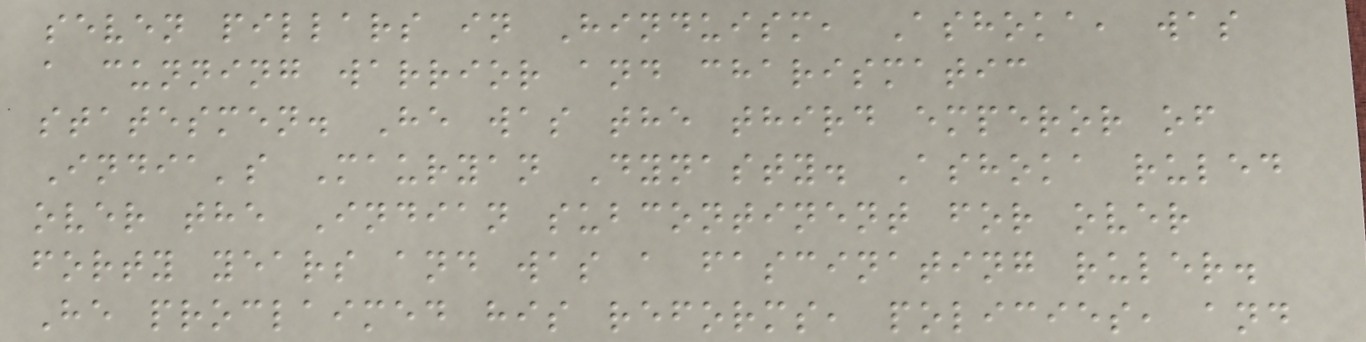seven pillars in Hinduism, Ashoka, was
a cunning warrior and charismatic
statesmen. He was the third emperor of
India's Mauryan Dynasty. Ashoka ruled
over the Indian subcontinent for over
forty years and was a fascinating ruler.
He proclaimed his reforms, policies, and
